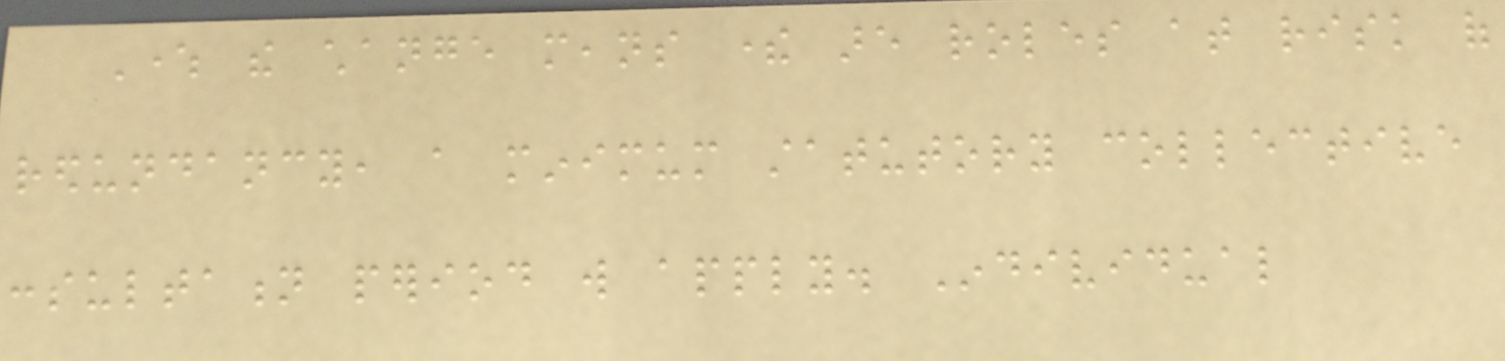Where the change means there are roles at risk of
redundancy, a minimum statutory collective
consultation period will apply. Individual
